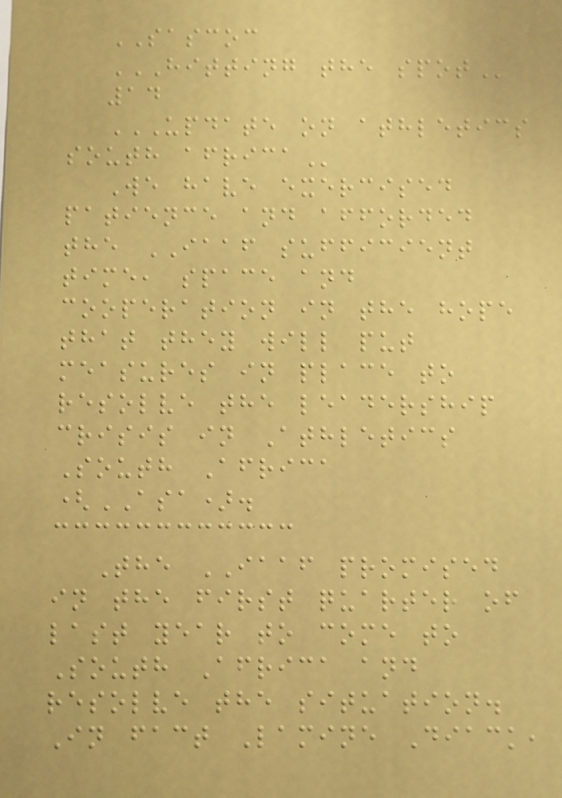SASCOC
HITTING THE SPOT
14
UPDATE ON ATHLETICS
SOUTH AFRICA
We have exercised
patience and afforded
the IAAF sufficient
time, space and
cooperation in the hope
that they will put
measures in place to
resolve the leadership
crisis in Athletics
South Africa
(ASA).
The IAAF promised
in the first quarter of
last year to come to
South Africa and
resolve the situation.
In fact Lamine Diack,
